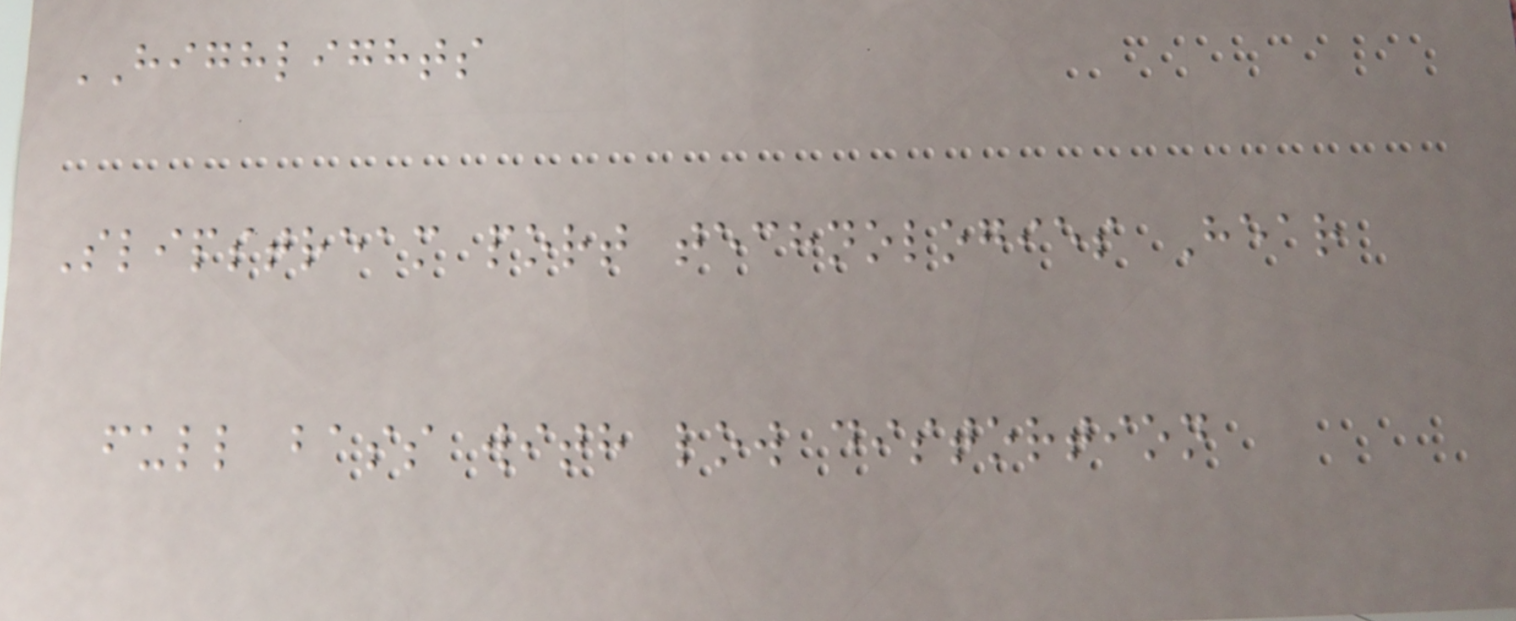HIGHLIGHTS
Slipstream port technologies Hear
full bass with low distortion
